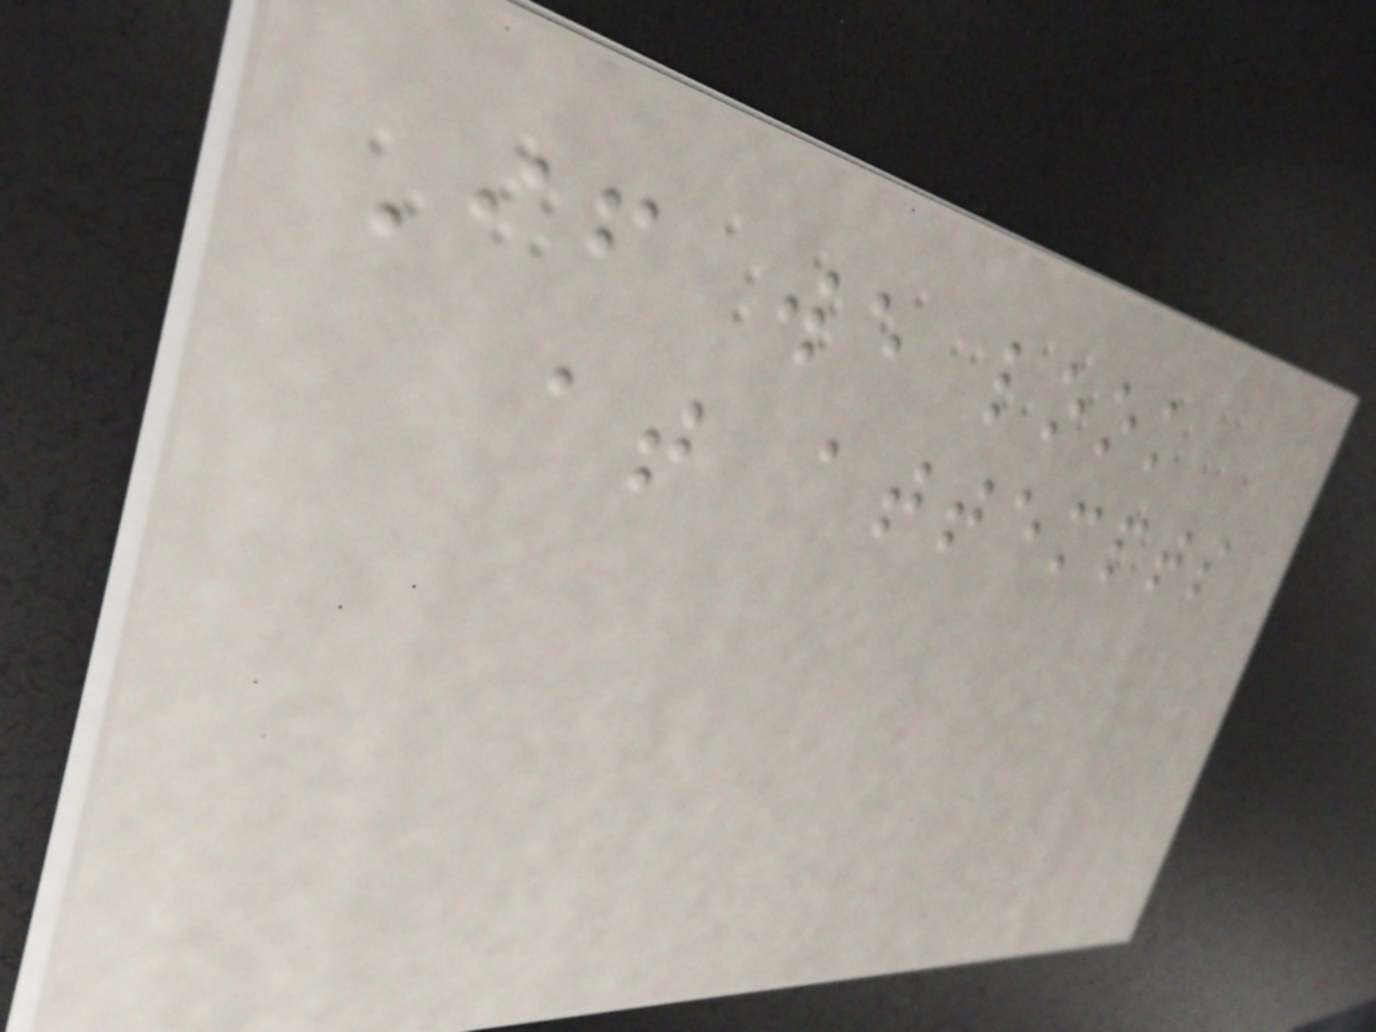If we look
at attempts
